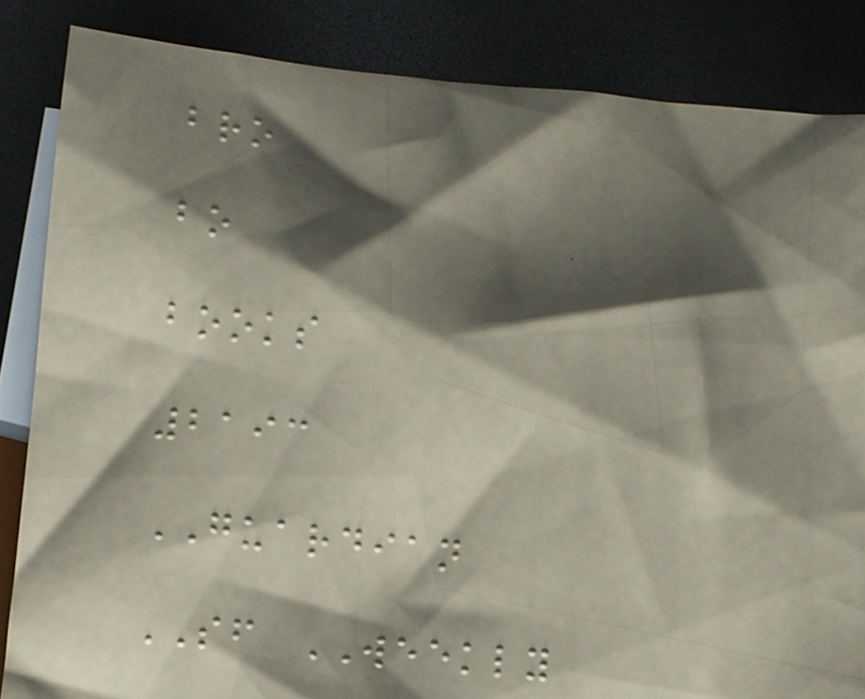bro
bo
books
2193
GUARDIAN
SF WEEKLY
